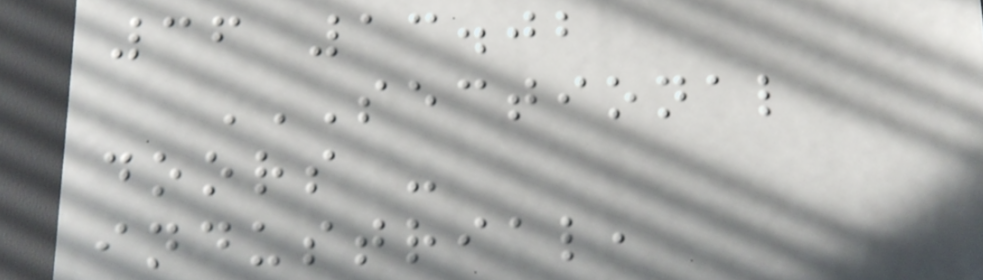36 13.02
SECTIONAL
DOORS -
INDUSTRIAL,
